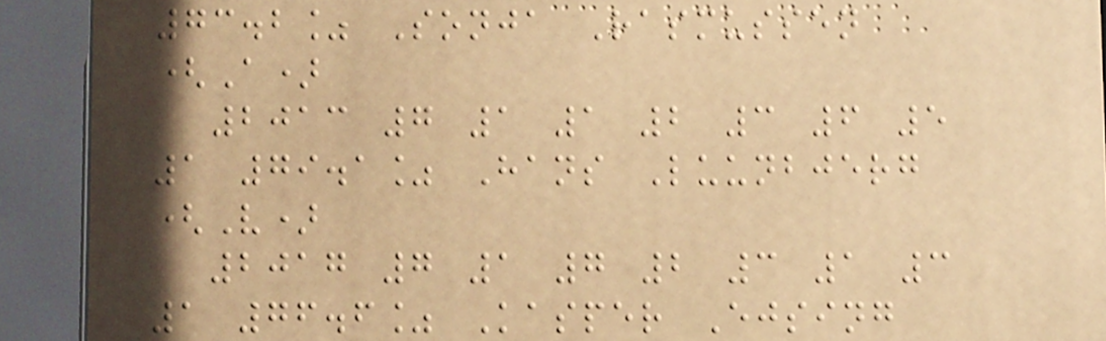73.2% Sonja Rasmussen
(A)
2013 7 1 1 2 3 6 5
1 79.1% Hans Luunbjerg
(V)
2017 7 1 7 2 3 1 3
1 76.6% Kasper Ejsing
